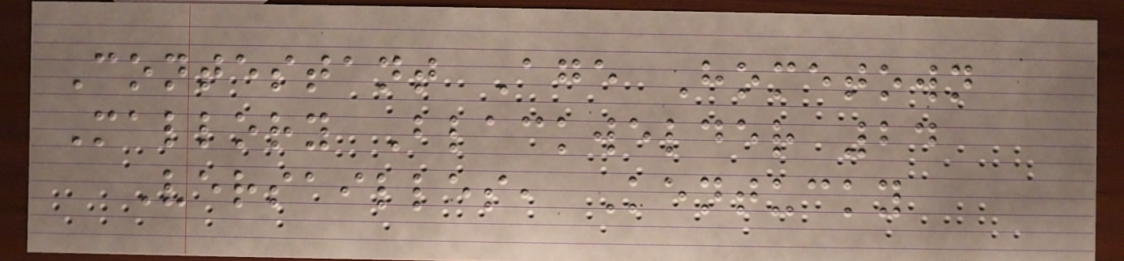Contestant Age Hometown
Mallory Blackwelder 24
Versailles, Kentucky
